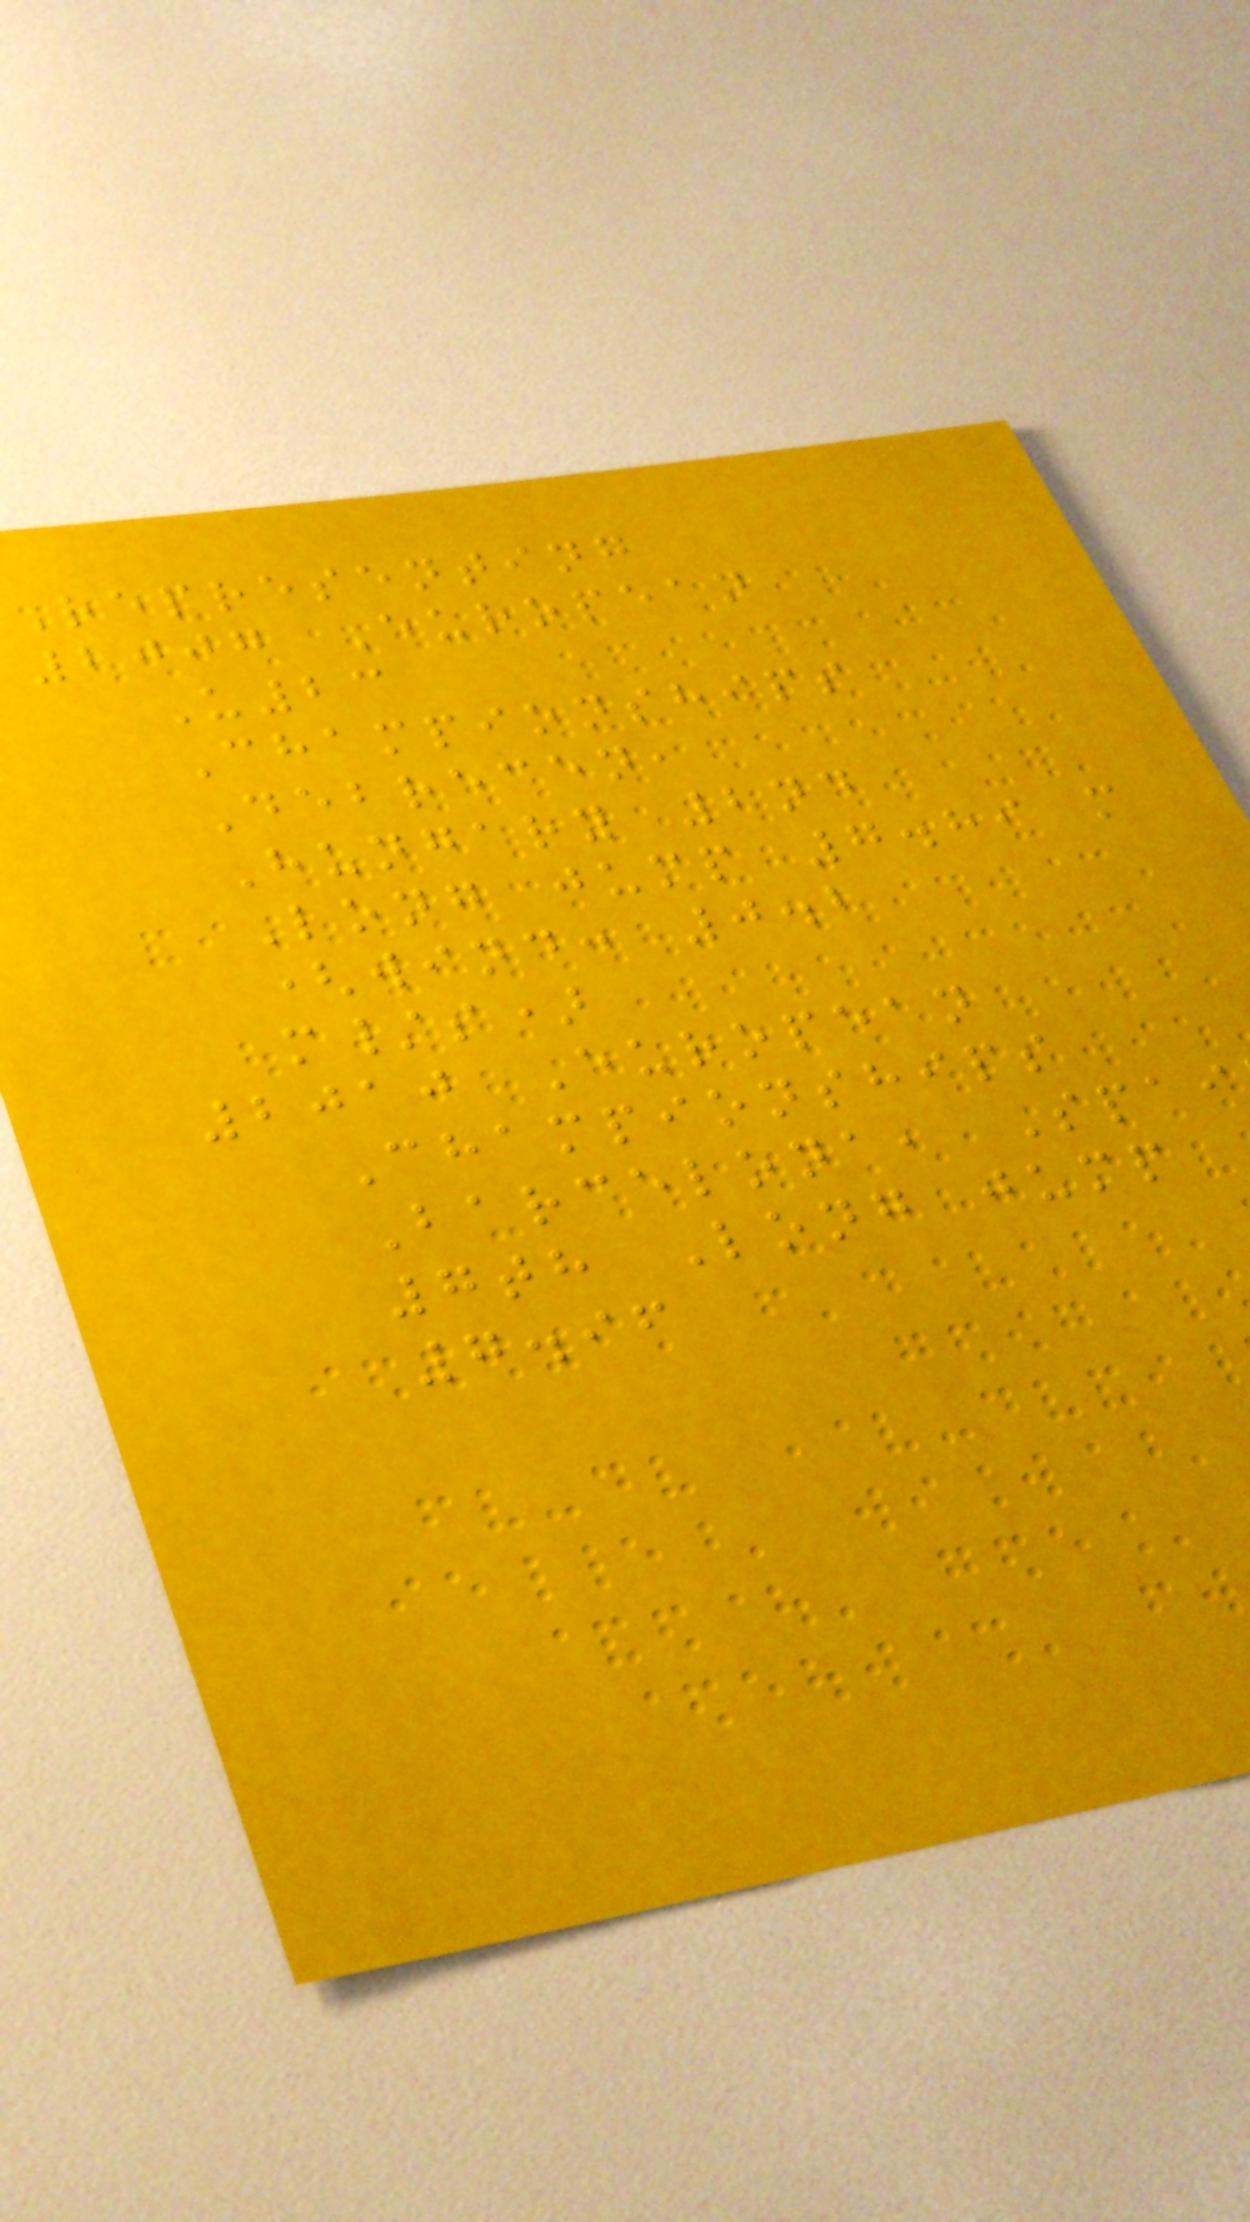Representing
2007 European
U23
Championships
Debrecen,
Hungary 2nd
Long jump 7.89 m
(wind: 0.2
m/s)
2010 European
Championships
Barcelona, Spai
7th Long jump
7.96
